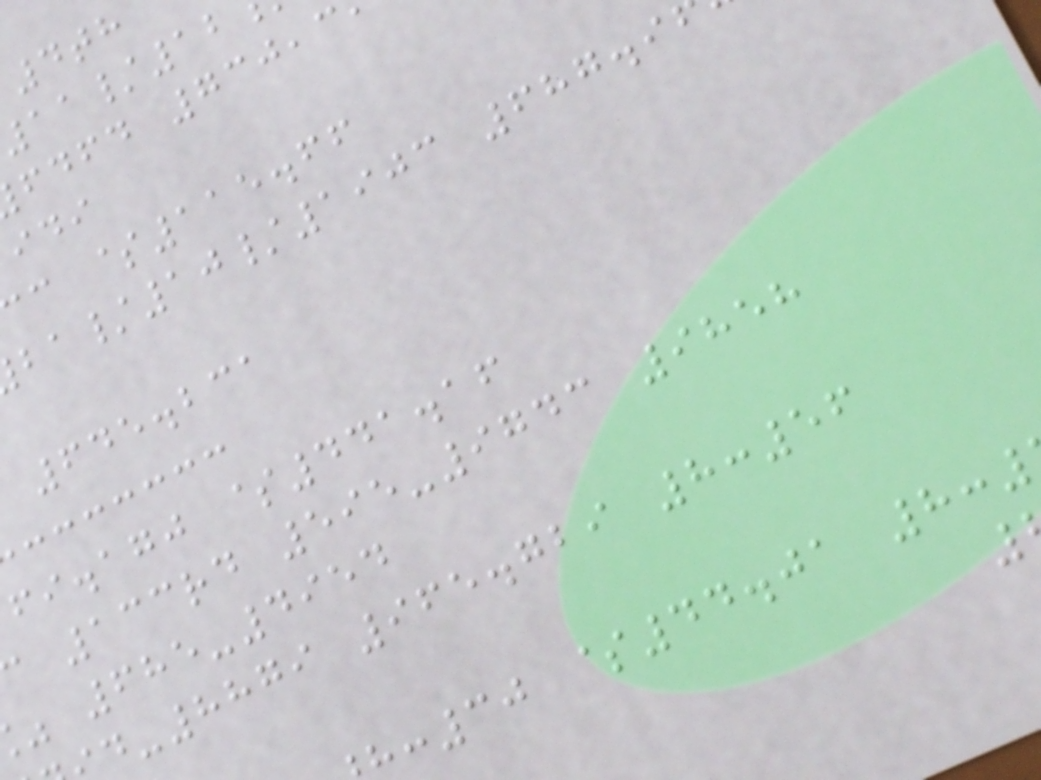fdfd 730,3
c $115.66
/10/1903 687.9
645.231
fi.agj $441.16
133rd 595-9743 9858
685-4954
-8879 965.729 8:56
:30 $44.01 8:
